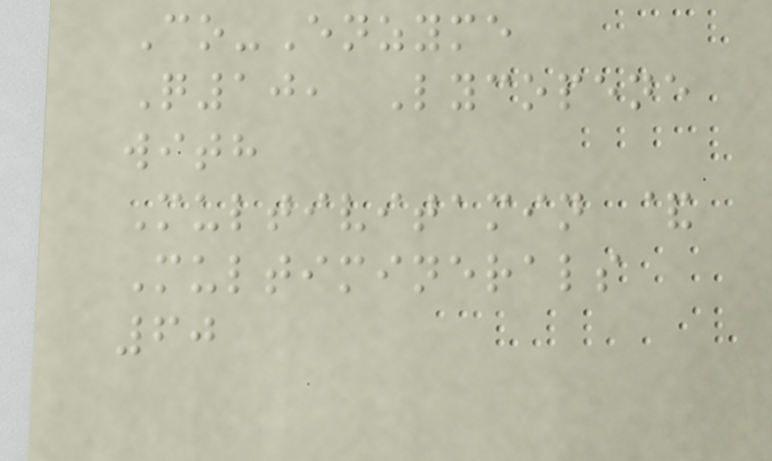Co-Enzyme
Q10, Lycopene
with
Multivitamin &
Multiminerals
60
